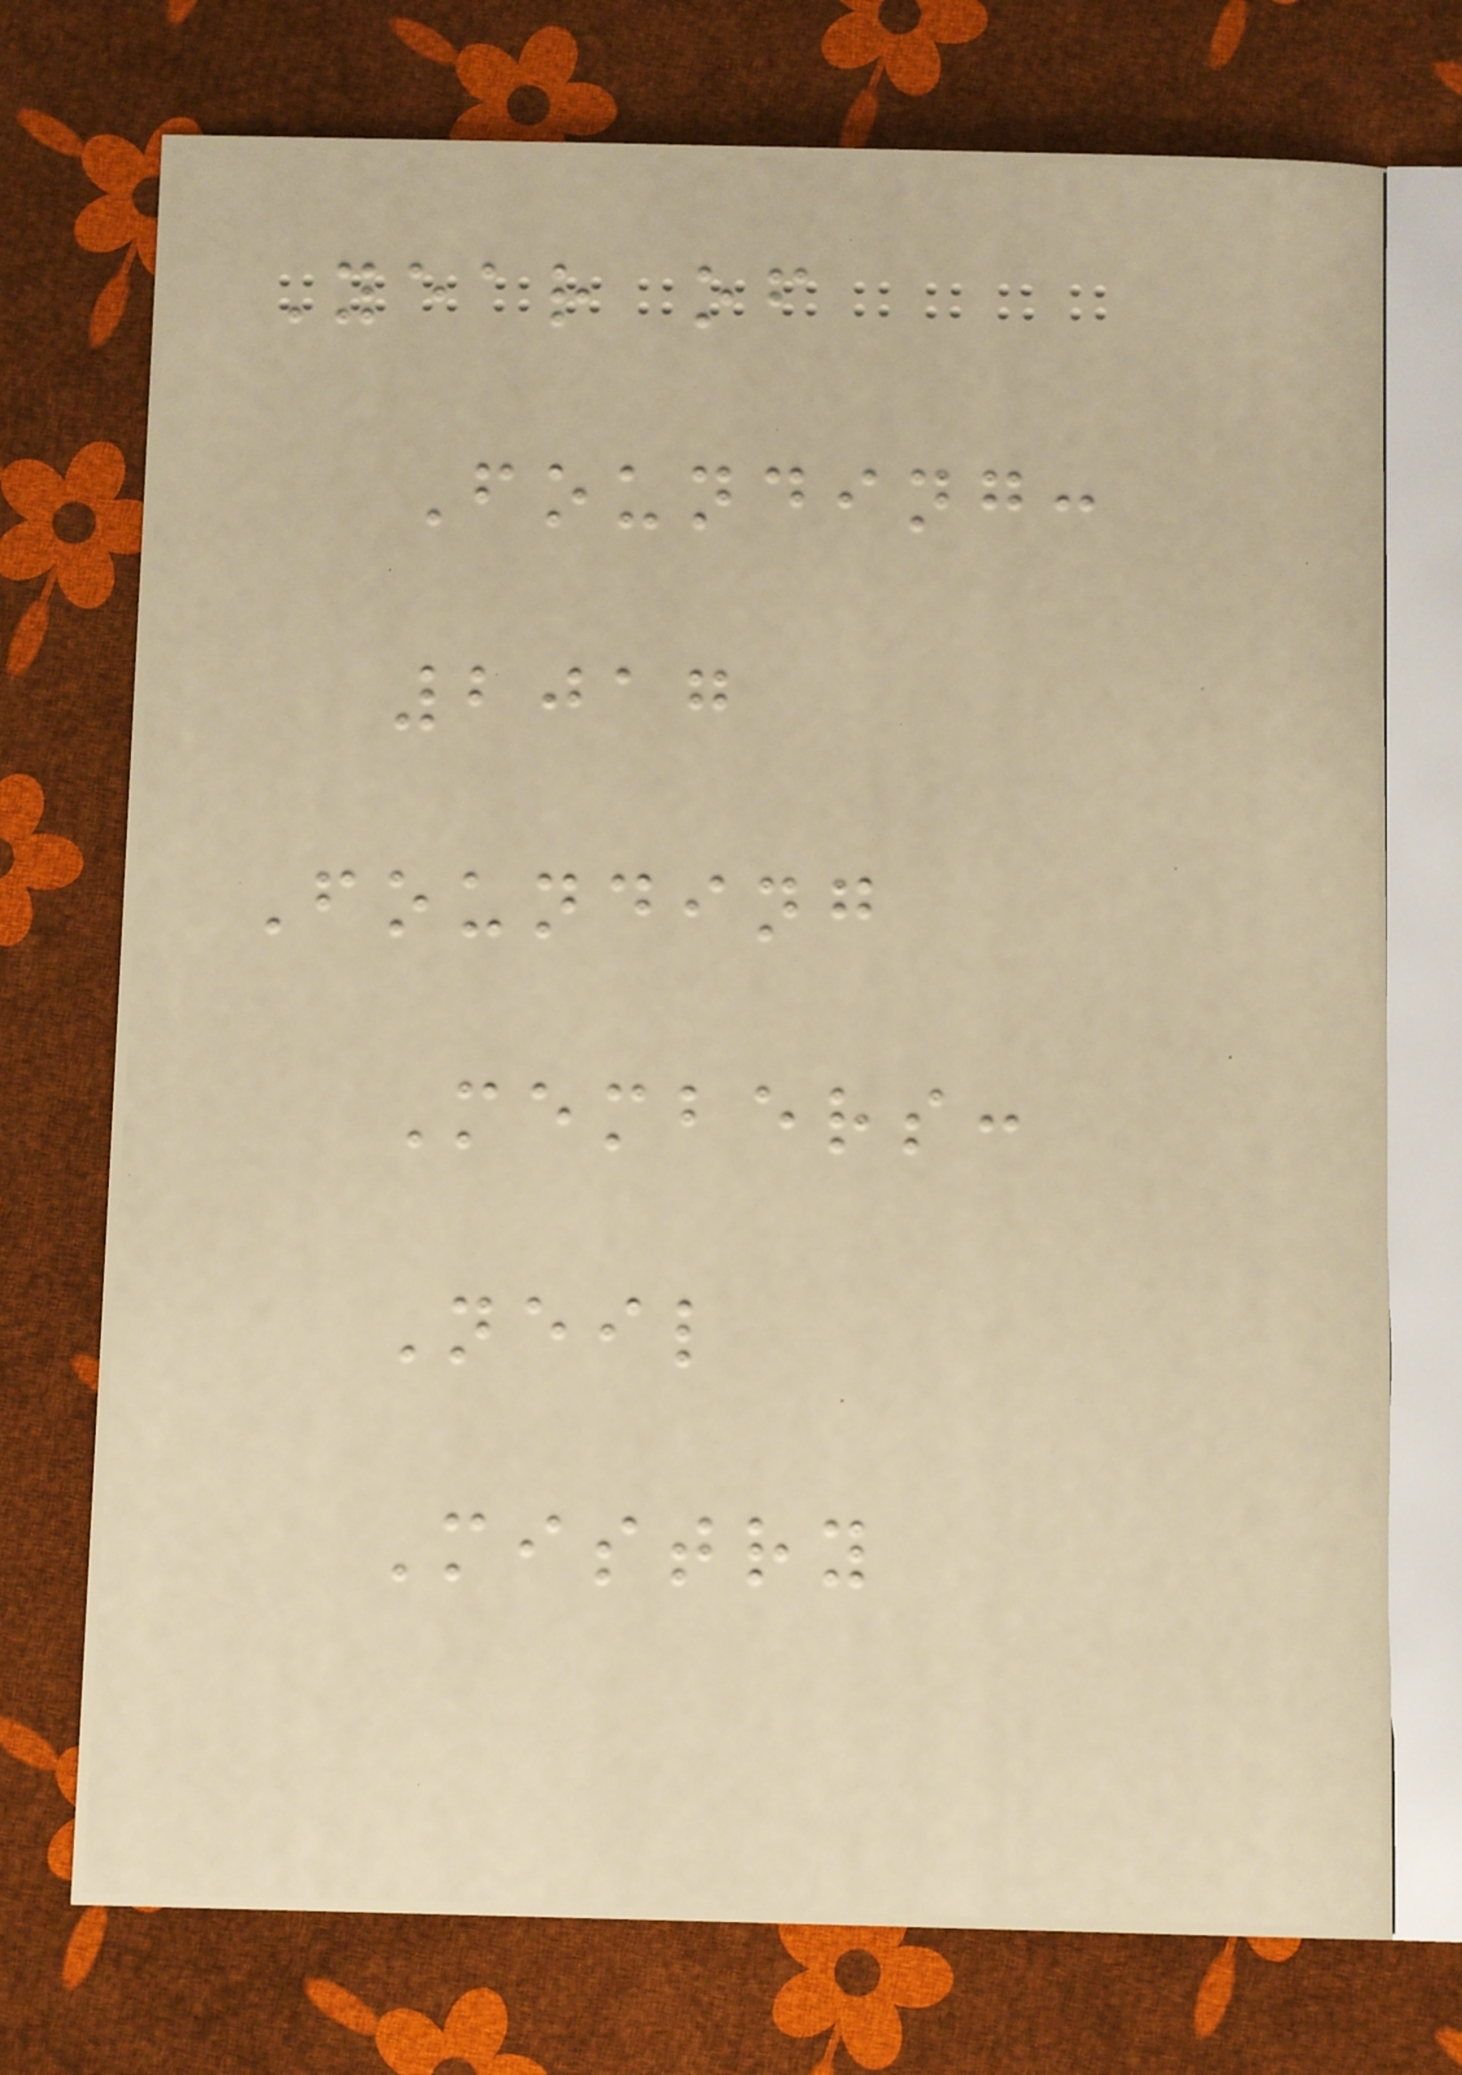Year of
Founding:
2017
Founding
Members:
Neil
Mistry
